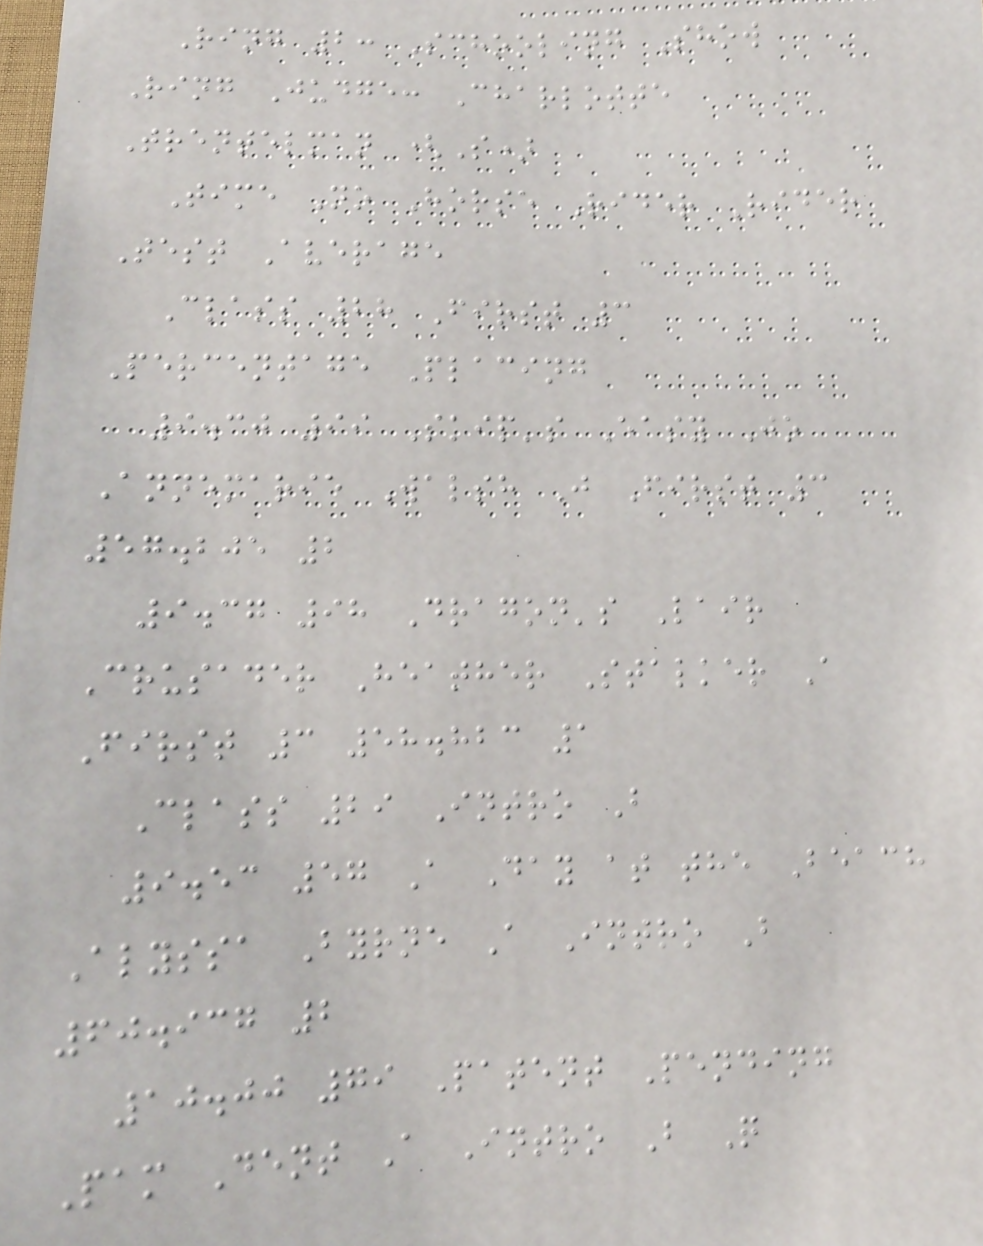Ring 2: Schooling Show
Ring Judge: Charlotte
Trentelman (S)
Time No Horse Rider Rider
Test Average
Class 28 First 3
Percentage Placing
9.30 99 Skip's Easy Jo
Annemarie Walsh J First 3
57.205 2
9.37 98 Dragon's Lair
Crusader Heather Stalker A
First 3 58.823 1
Class 29 Intro B
9.53 57 A Day at the Beach
Alyssa Byrne A Intro B
60.937 2
10.00 79 Patent Pending
Pam Dent A Intro B Q
